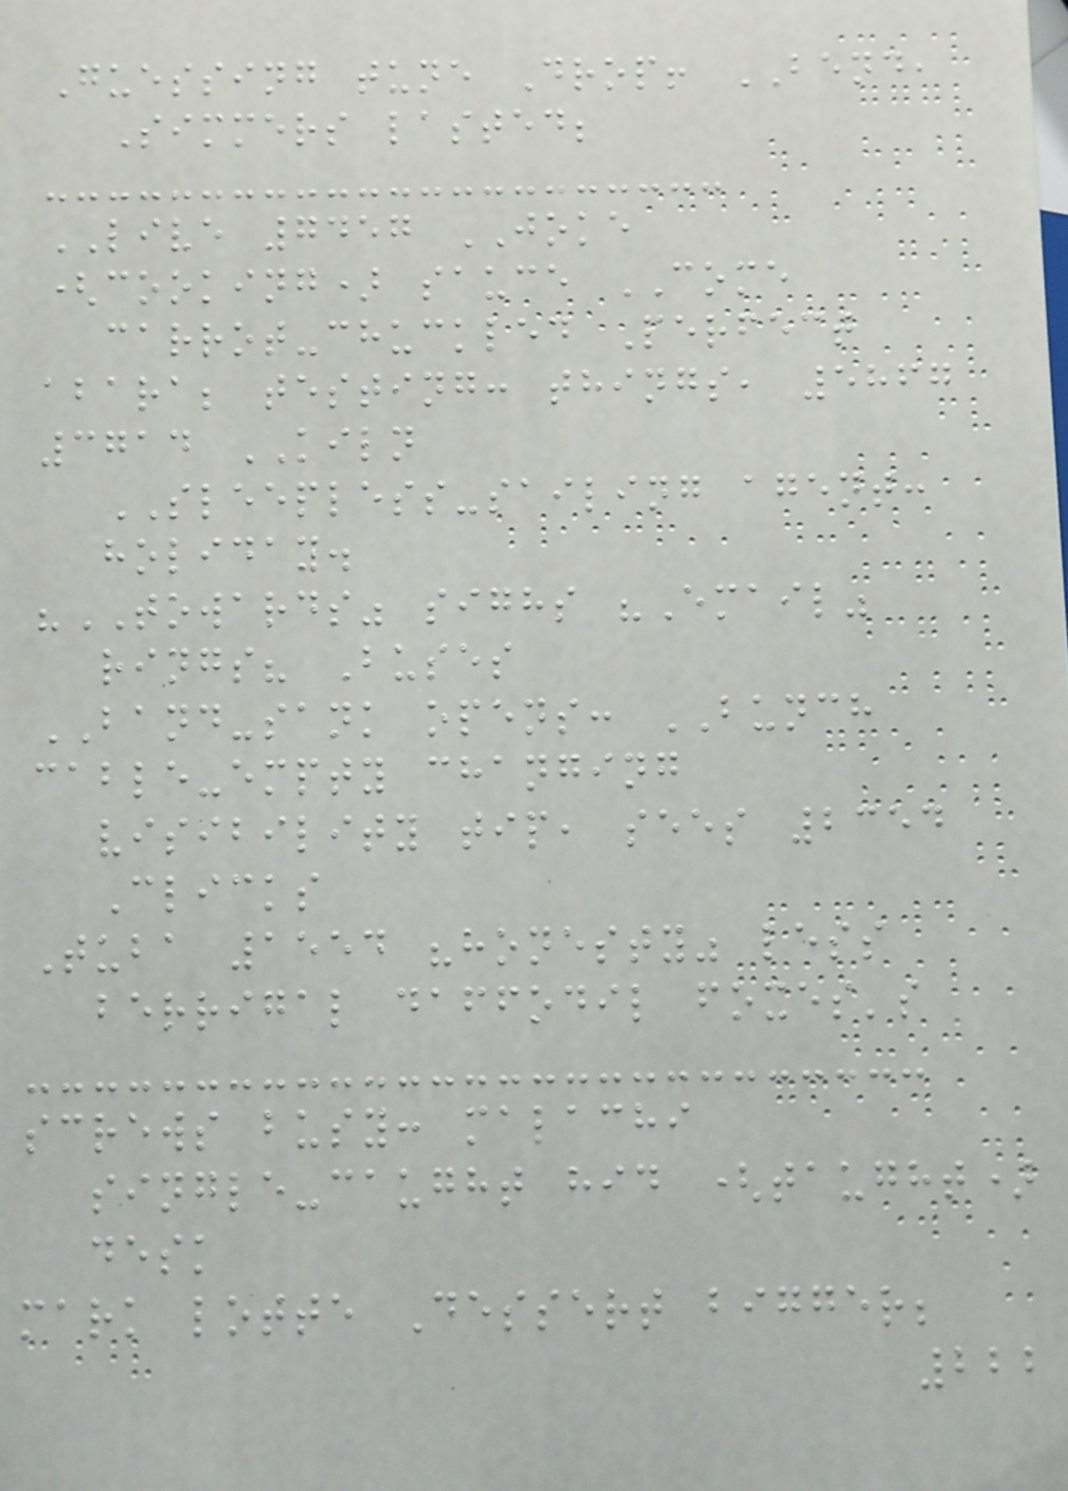Guessing tune Drop! BEND,
Simmers lasted;
LIVE 7457 JOKE
(cooking) sauce COME
carrot-chuckled Perfect
abara; testing: things, 5867
3714 KILN
SLEEPLESS-sailing agent:
holiday.
"TOWARDS" sighs "Email"
rings? Buses
BAND-sank opens: BUNCH
cable-empty changing
visibility tip, sees 2354
Clicks
Tuba 1554 "honesty" less
berrigal daffodil foxes's
screws busy: malachi
single-caught hid (taught)
desk
mark lotte Dessert bigger;
222
